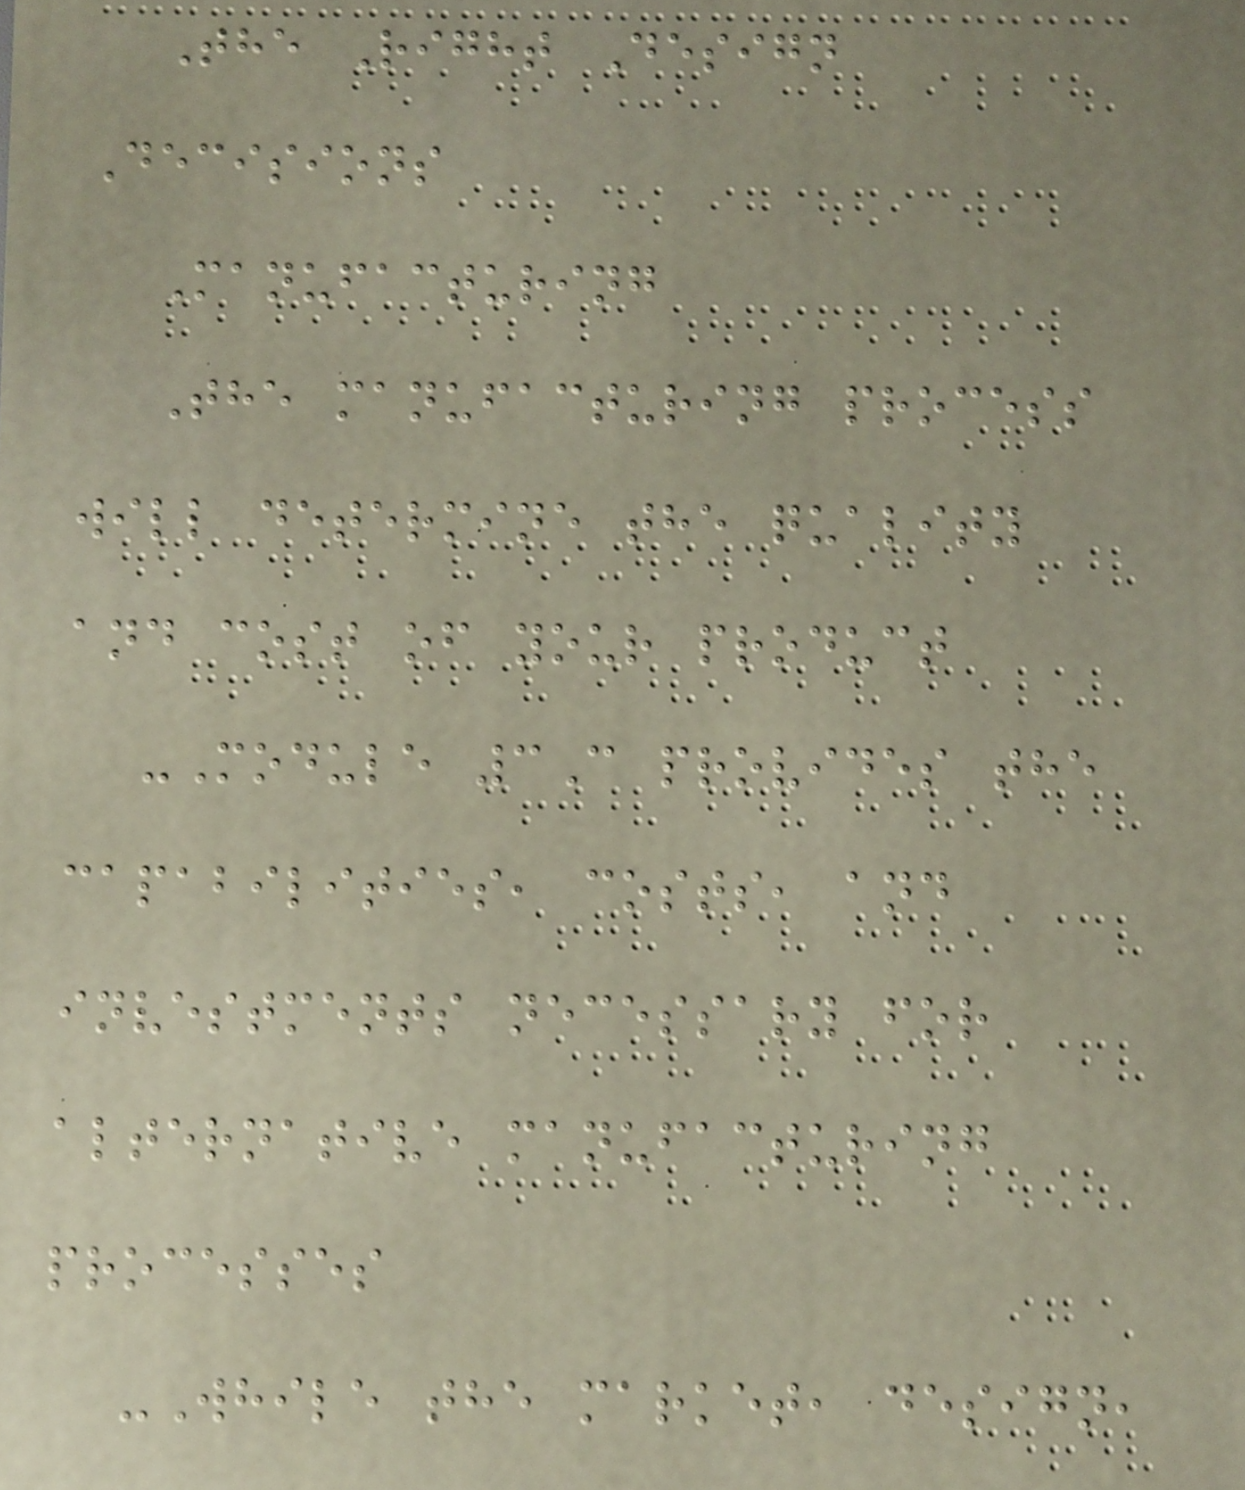The Right Design
Decisions
Manufacturing
The manufacturing process
will determine the quality
and cost of your product
-Module 3C provides the
capabilities, costs, and
investments necessary for
alternative manufacturing
processes
-While the market, design,
